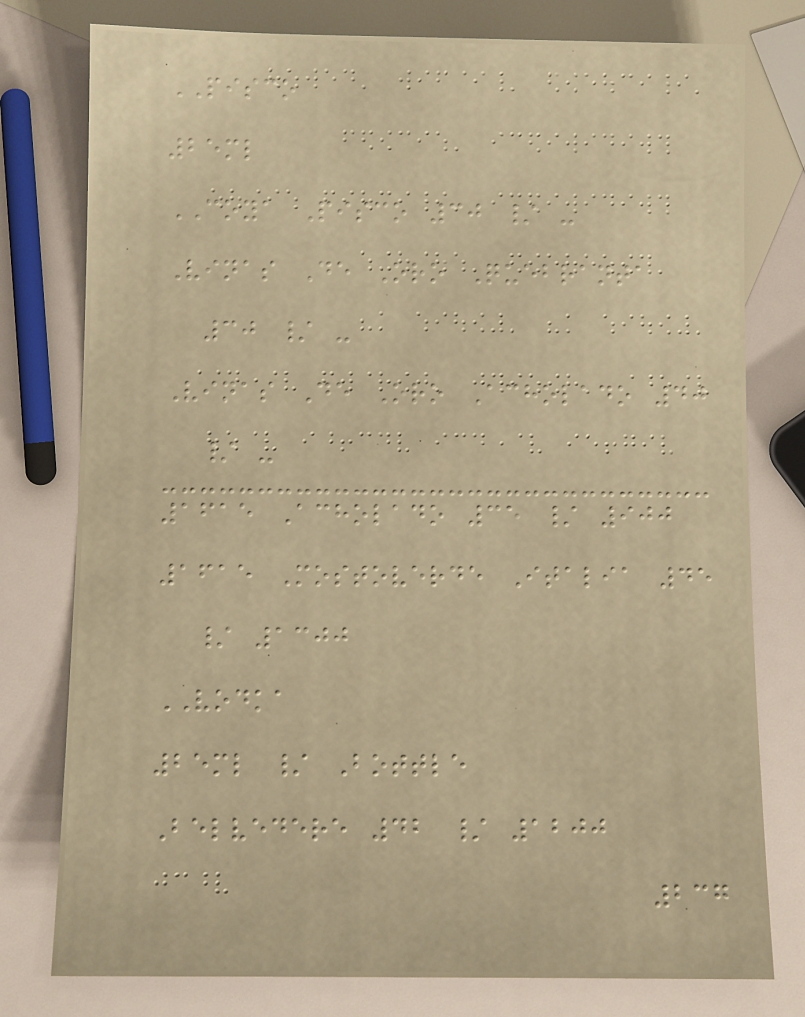PISCO
25ml
COYA Pisco 30 / -
Vinas De Oro Quebranta
30 / -
Vinas De Oro Acholado 40
/ -
1615 Acholado 35 / 900
1615 Mostoverde Italia 45
/ 1300
VODKA
25ml / Bottle
Belvedere 42 / 1200
237
